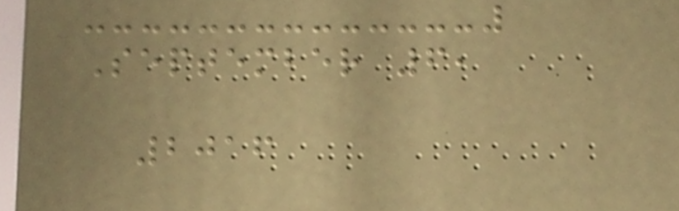September 6,
2016
